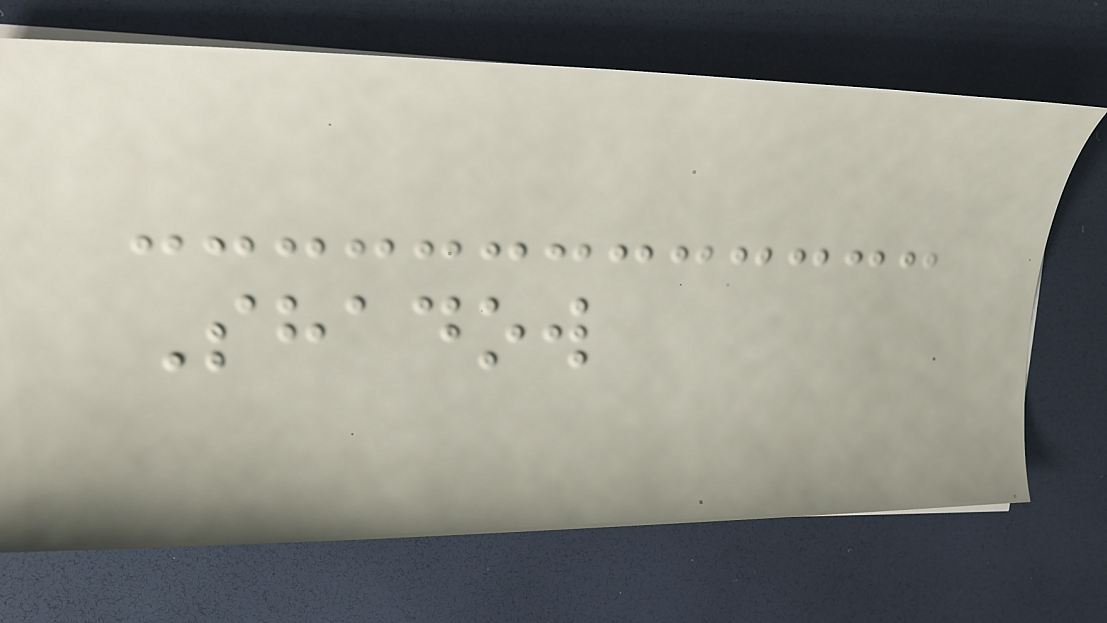Shadow
